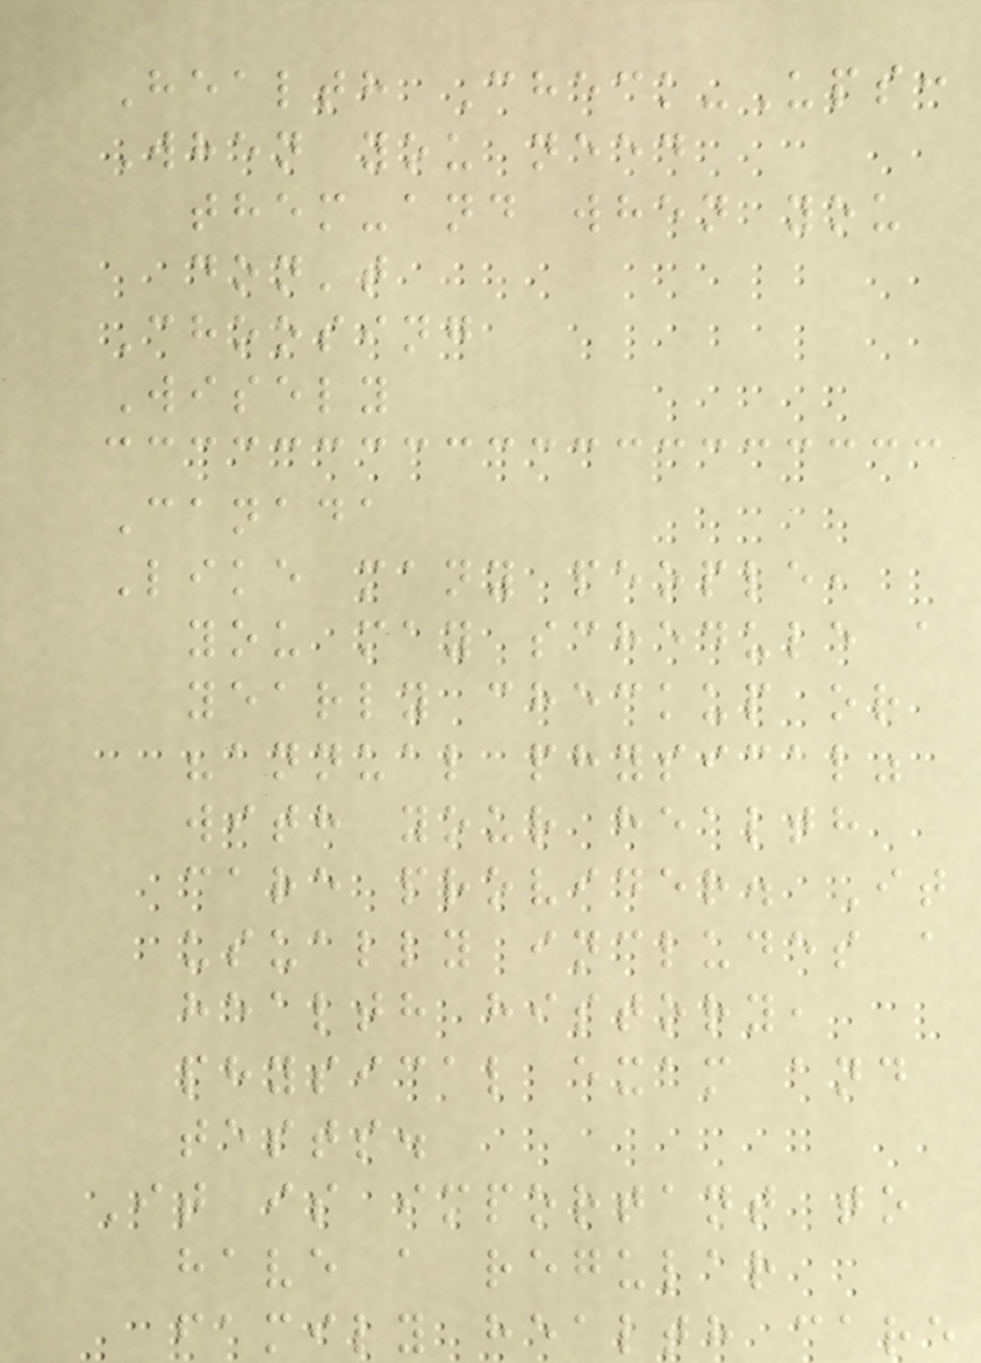Health Check-Ups:
When you need
them-and when you
don't
Choosing
Wisely
Canada
Like many people,
you may schedule a
yearly checkup or
"annual physical"
with your health
care provider. It
usually includes a
health history,
physical exam and
tests.
It is important to
have a regular
family health care
